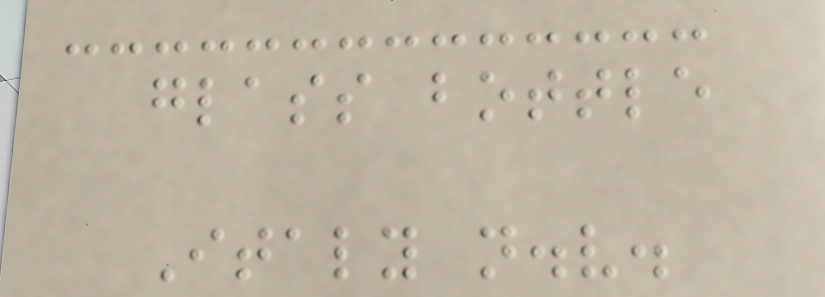glass bottle
Italy n.v.
